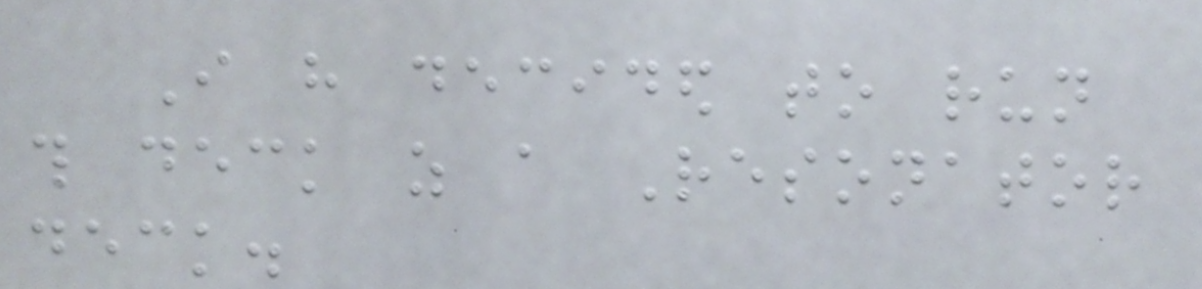I have decided to run
this deck as a Resonator
deck.
